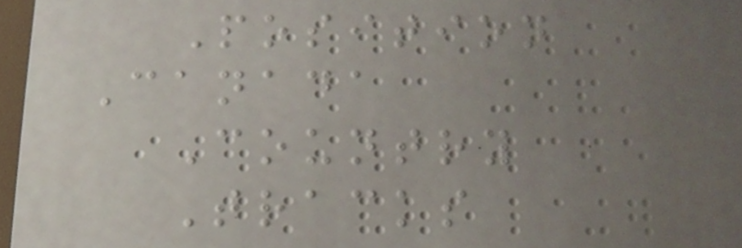Position
Canada
Country
Tracks
